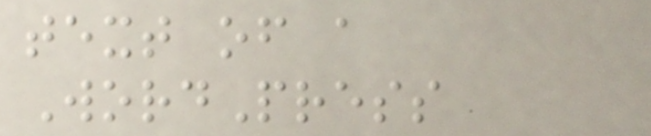text of a
WordPress
